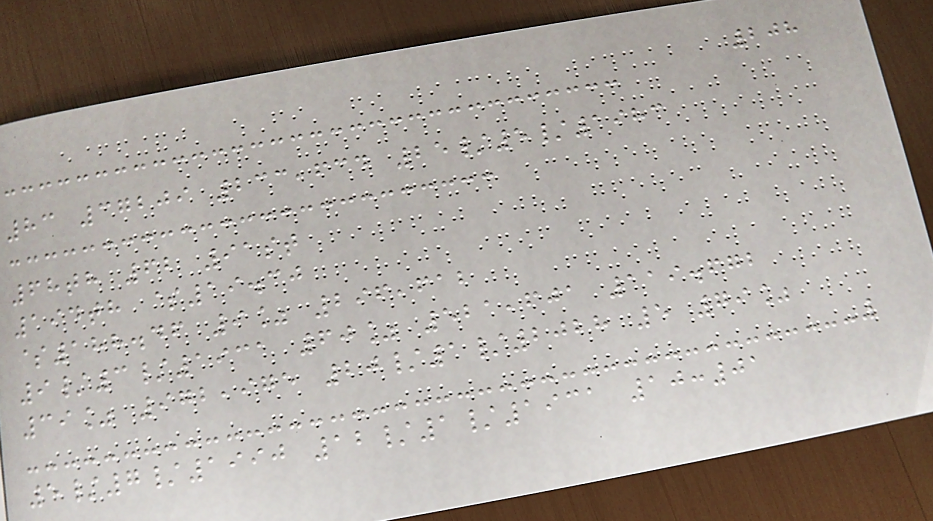208
83 37209 233,634 25/5/1983
68th 62 91st
194th $19.30
$188.46 9% 296,612
9/3/1931 60% 521,601 119.672
39% 972,975 20/1/2028 5 79%
5/7/1990 12/1/1931 10:01
